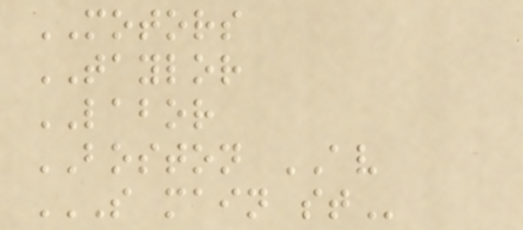MOTORS
TAYLOR
LABOR
BOSTON AV
S MAIN ST
